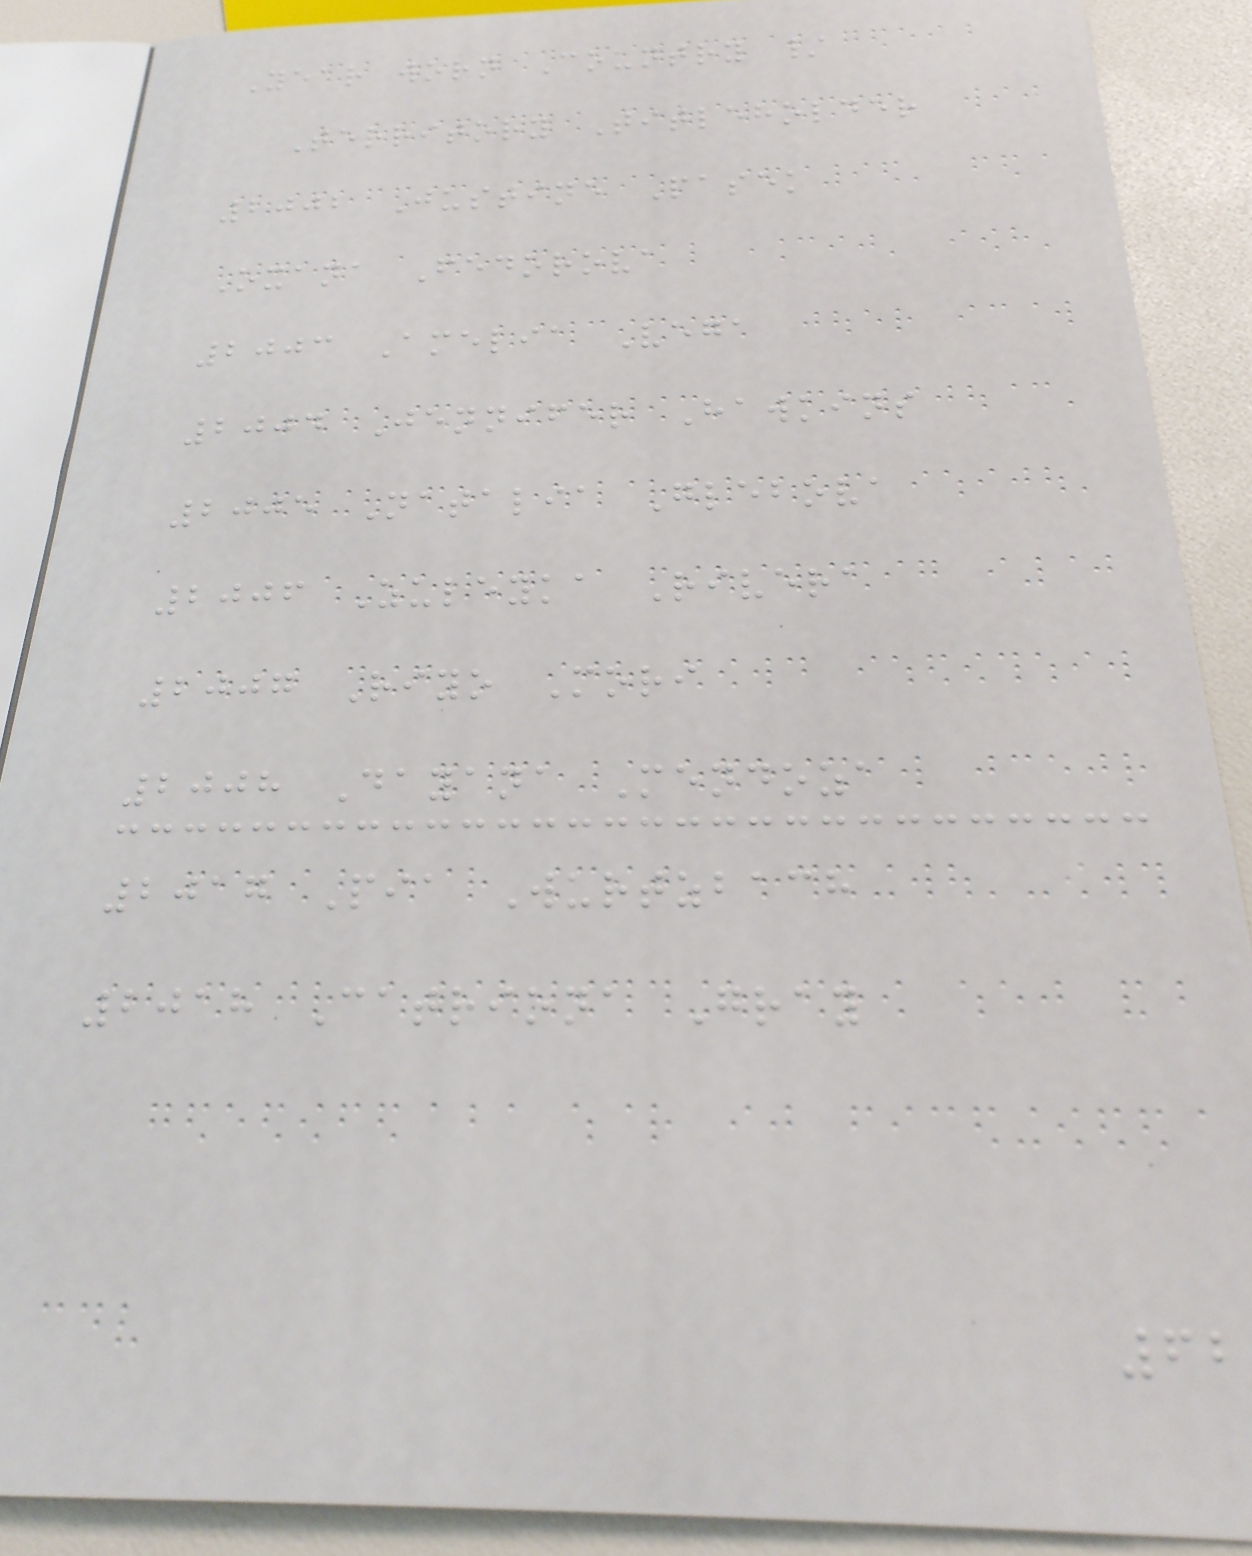Year worn Country /
Territory Titleholder
2002 Justine Pasek
Oxana Fedorova
2003 Amelia Vega
2004 Jennifer Hawkins
2005 Natalia Glebova
2006 Zuleyka Rivera
2007 Riyo Mori
2008 Dayana Mendoza
2017 Pia Wurtzbach
2018 Catriona Gray
62
